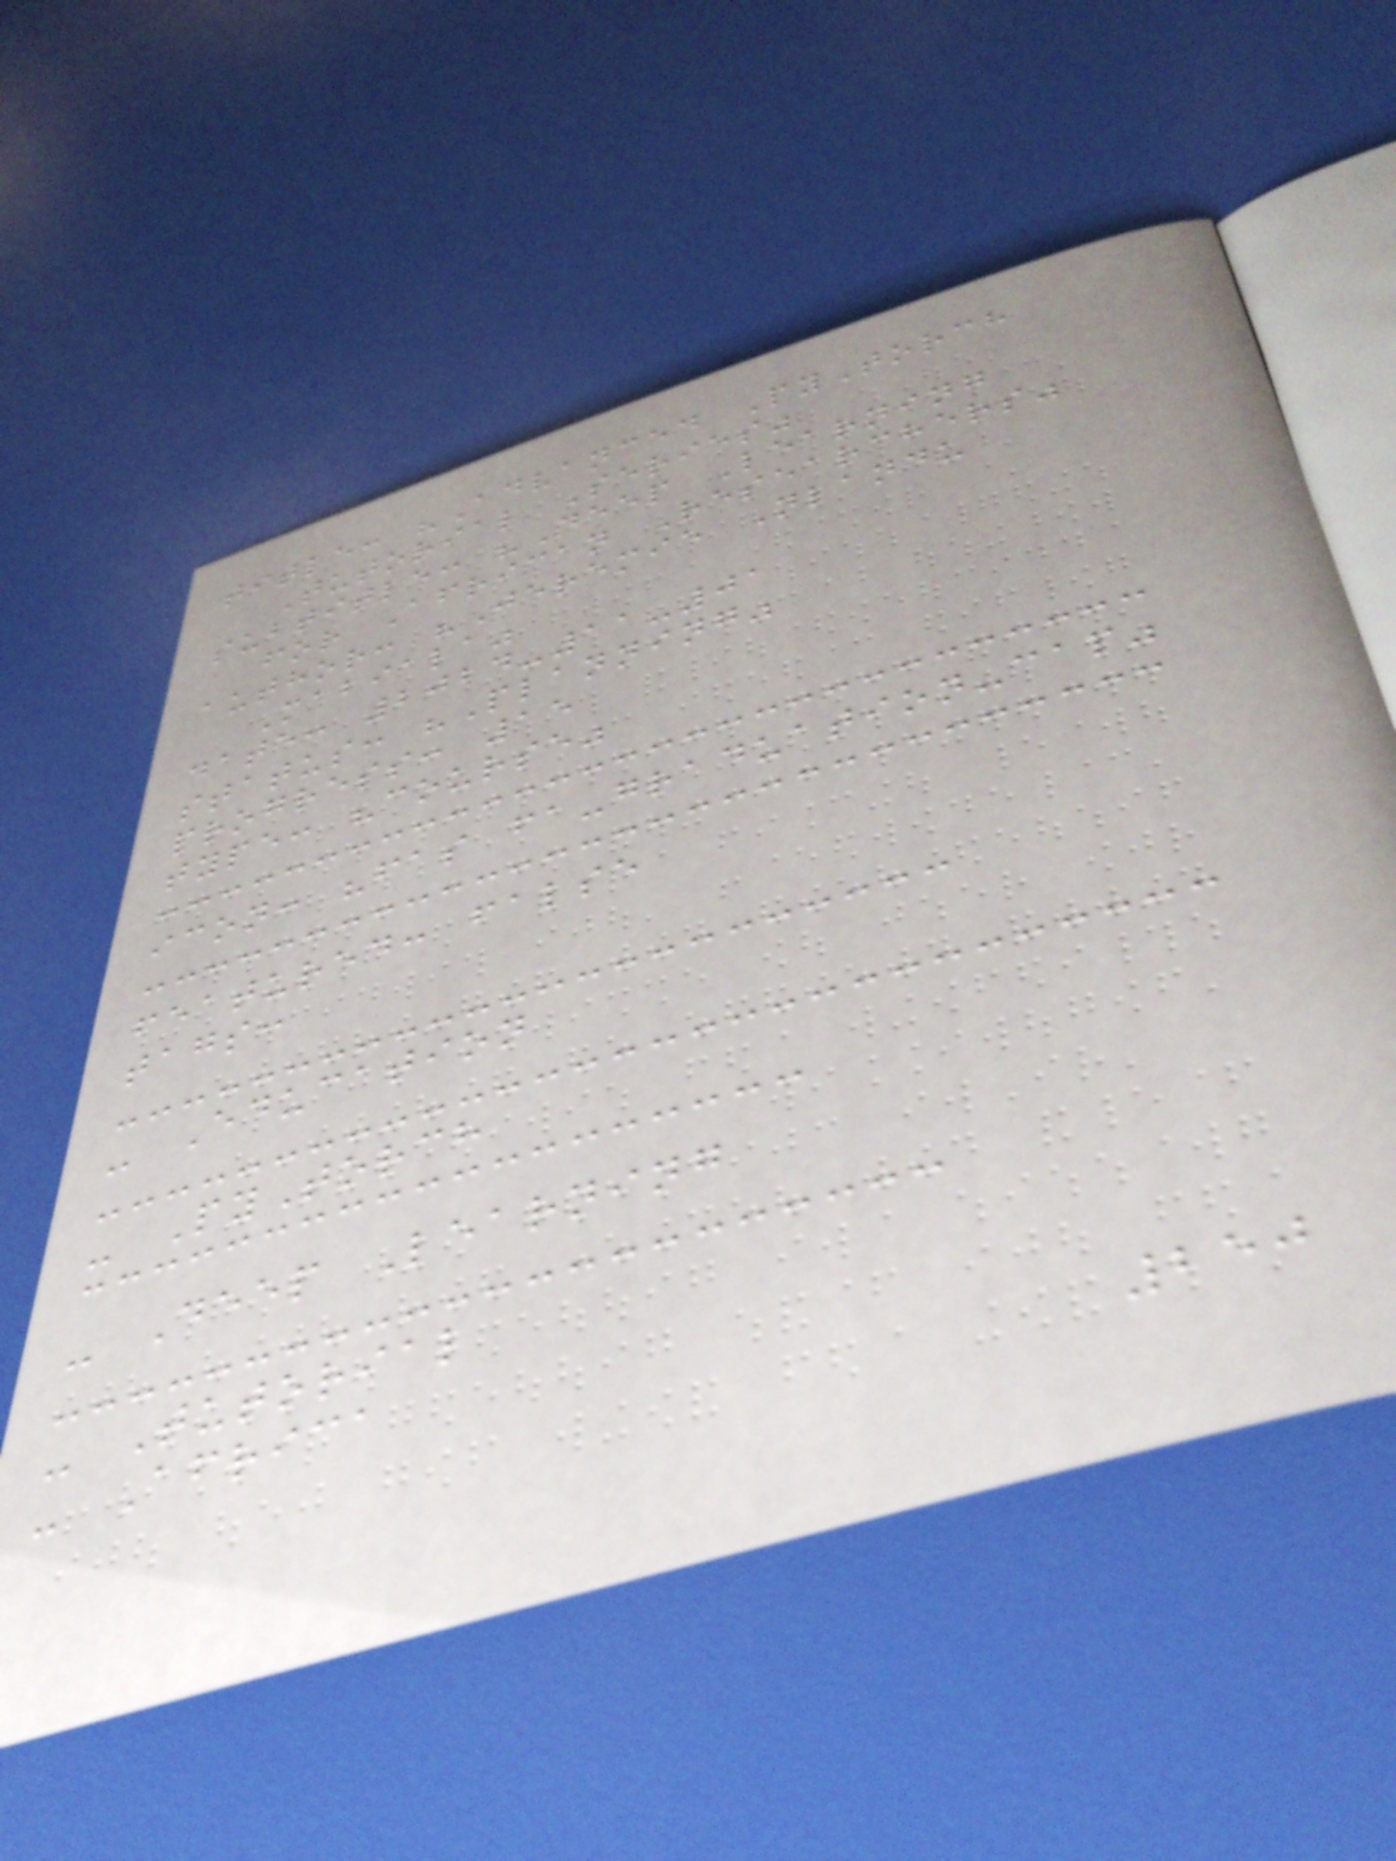title: "Advanced PyTorch
Tutorial Series"
subtitle: "Deep Learning
for African Researchers"
author: "Jeremie Nlandu
Mabiala"
date: 2024-11-01
status: "Planning"
progress: 15
type: "course"
icon: "fas fa-graduation-cap"
featured: false
tags:
- Education
- PyTorch
- Deep Learning
- Tutorial
- Africa
250
